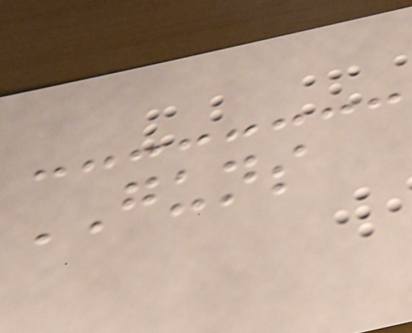GUNS
